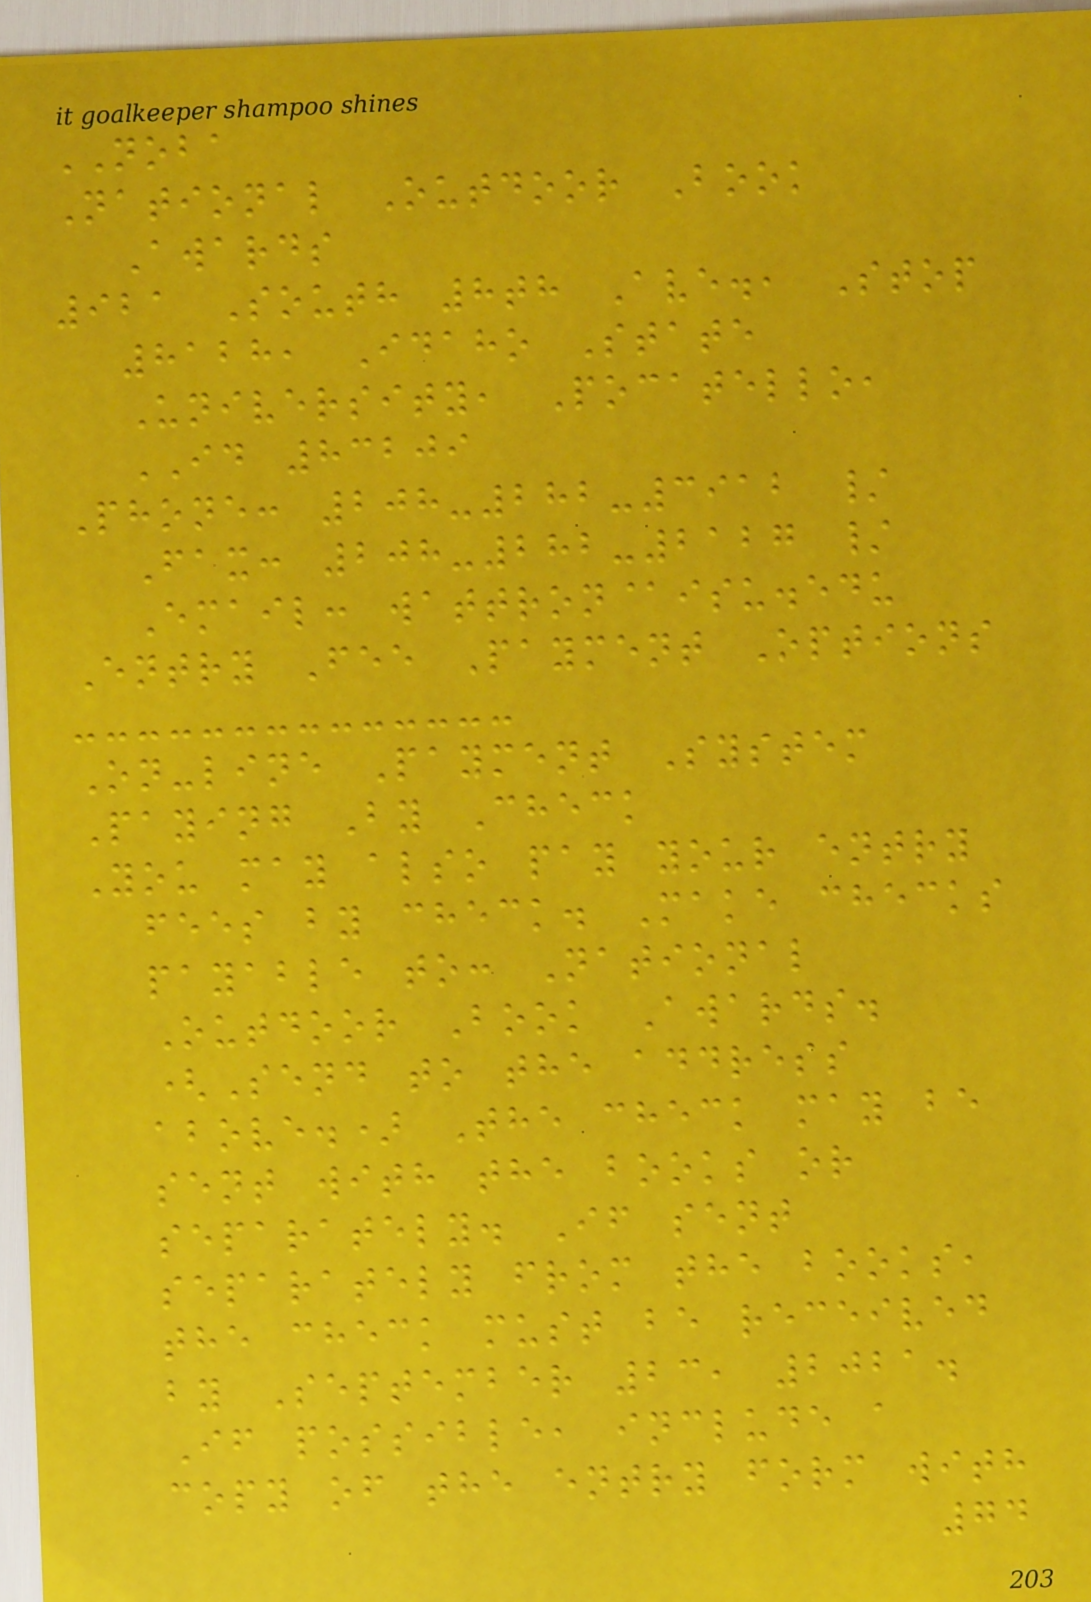NOBA
National Outdoor Book
Awards
921 South 8th Ave., Stop
8128, Idaho State
University, Pocatello,
ID 83209
Phone: 208-282-3912 /
Fax: 208-282-2127 /
Email: wattron@isu.edu
Entry Fee Payment Options
On-line Payment System
Paying By Check
You may also pay your entry
fees by check. Make checks
payable to: National
Outdoor Book Awards.
(Send to the address
above.) The check may be
sent with the books or
separately. If sent
separately from the books,
the check must be received
by September 23, 2021.
If possible, include a
copy of the entry form with
74
